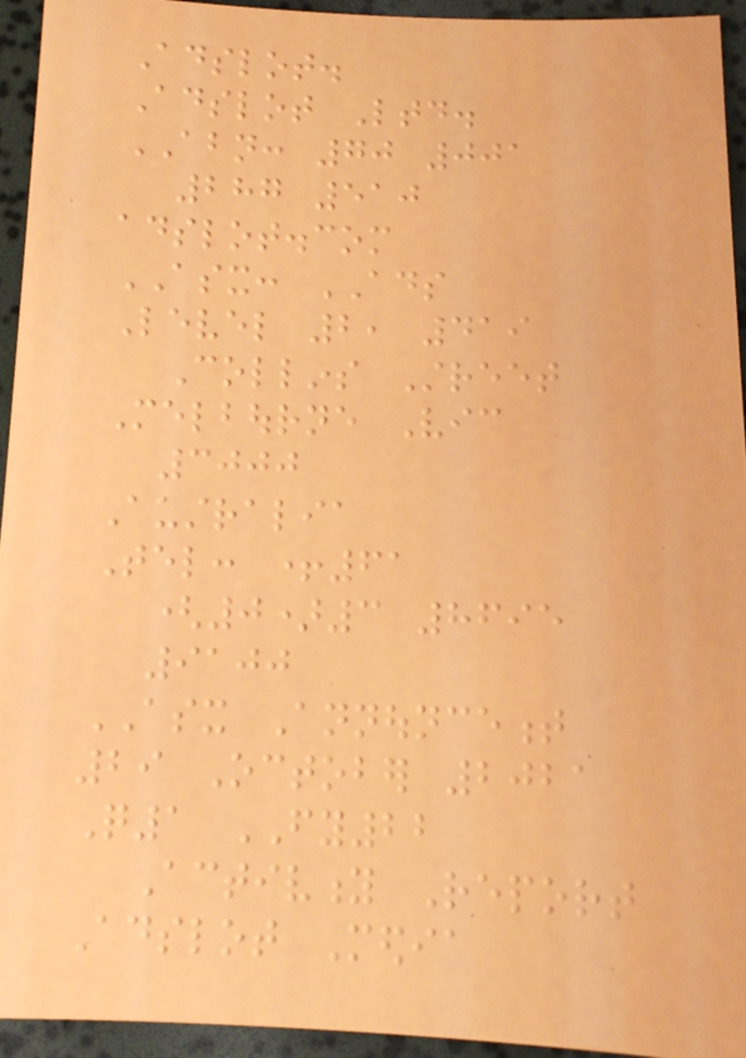Adslot.
Adslot Ltd.
ABN: 70 001
287 510
adslot.com
ASX: ADS
Level 2, 419
Collins Street
Melbourne Vic
3000
Australia
Tel: +61
(0)3 8695
9100
ASX Announcement
29 October 2021
Q1 FY22
Activity Report
Adslot Media
